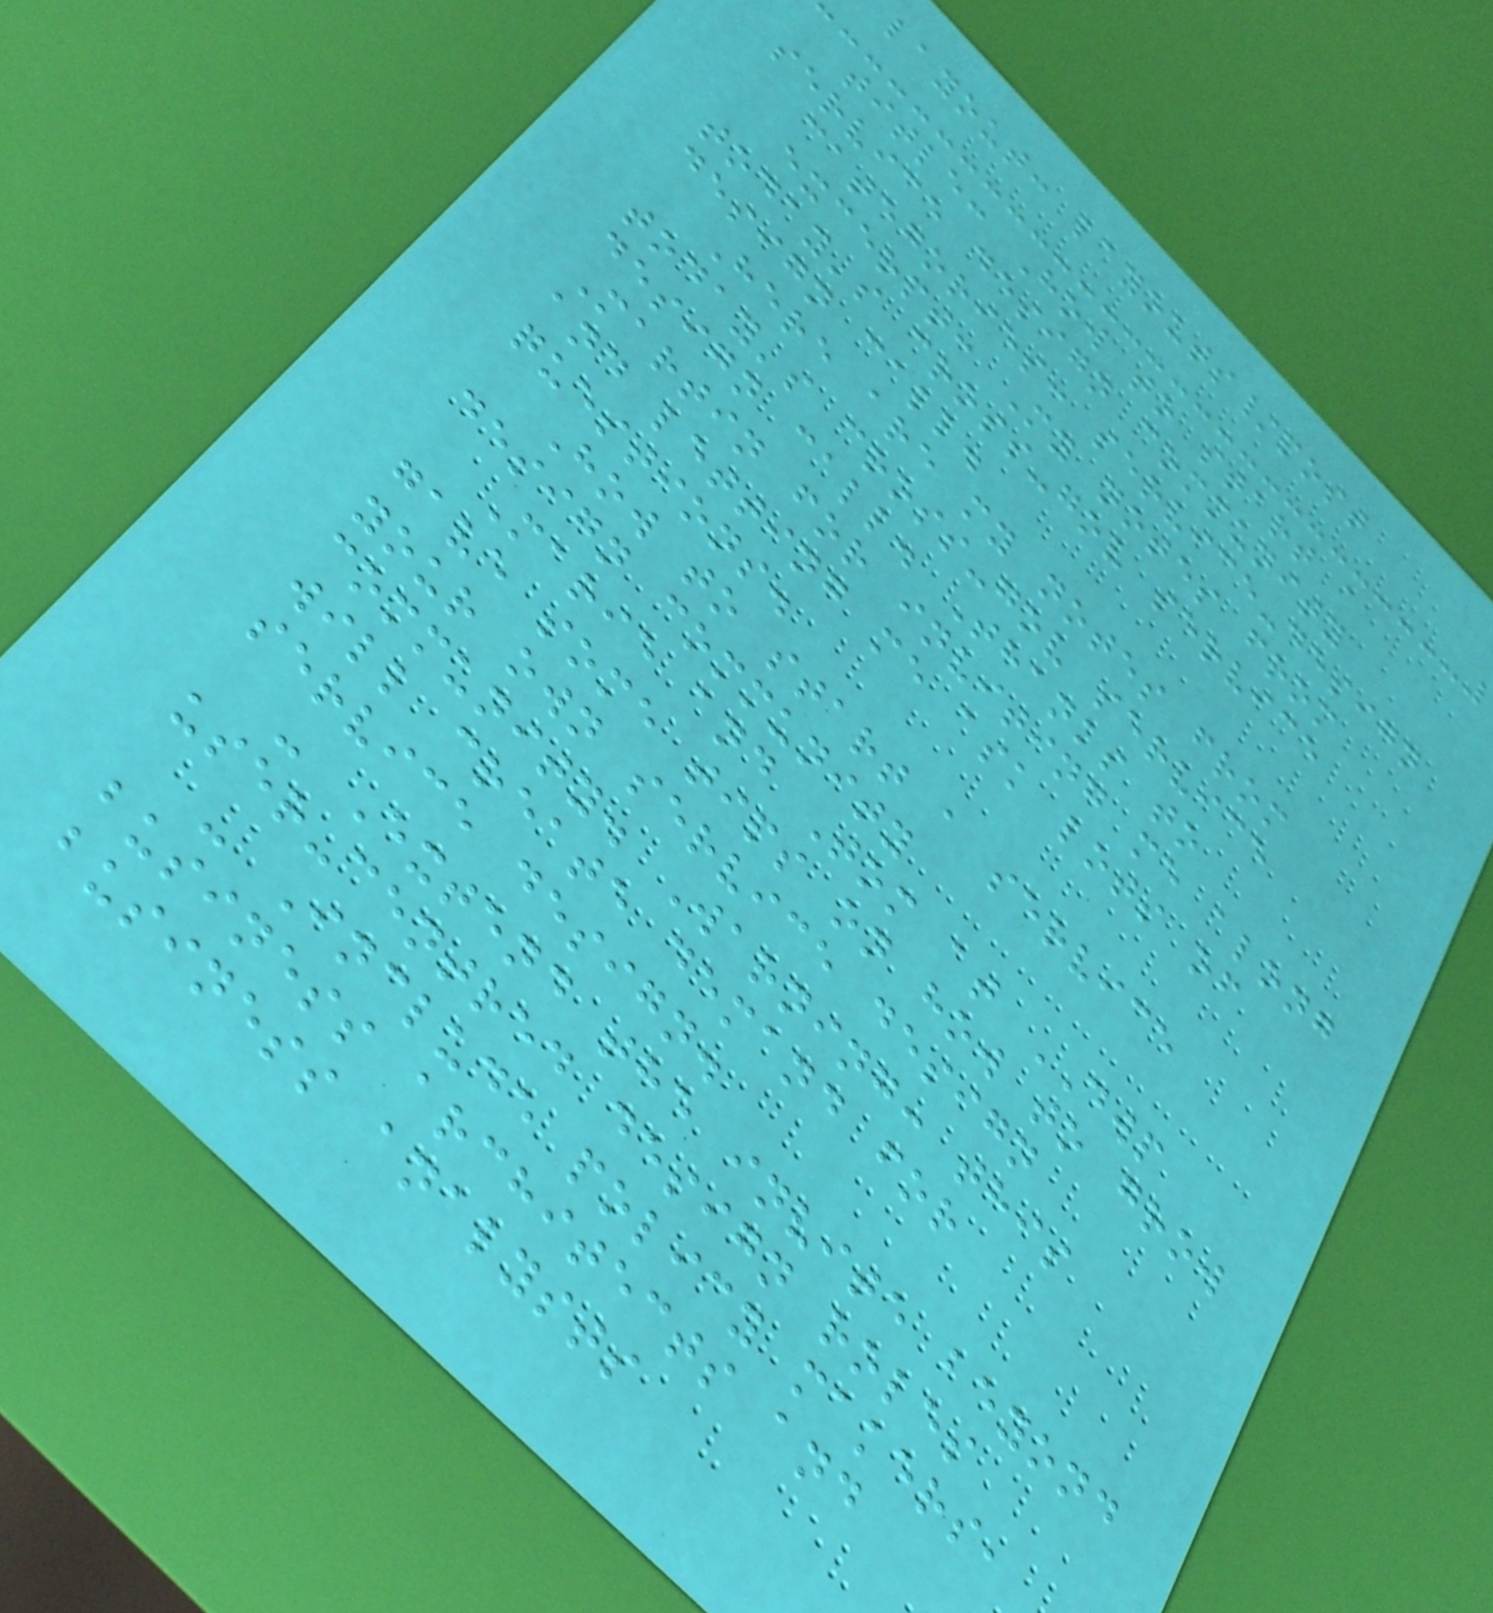layout: layouts/post
title: How to start a
service design community
categories: service-design
excerpt: My notes from
today's cross-gov service
design call.
Here are my notes from
today's cross-gov service
design call. Thanks to
Martin for inviting me along
and letting me ask lots of
questions.
How to start a service
design community
Marie and Tom at DWP
gave some tips on how to grow
your own service design
community. Warning: this
will create demand for
service design.
- Extend the invite beyond
user-centred design roles
- Include policy makers,
business architects and
business analysts
